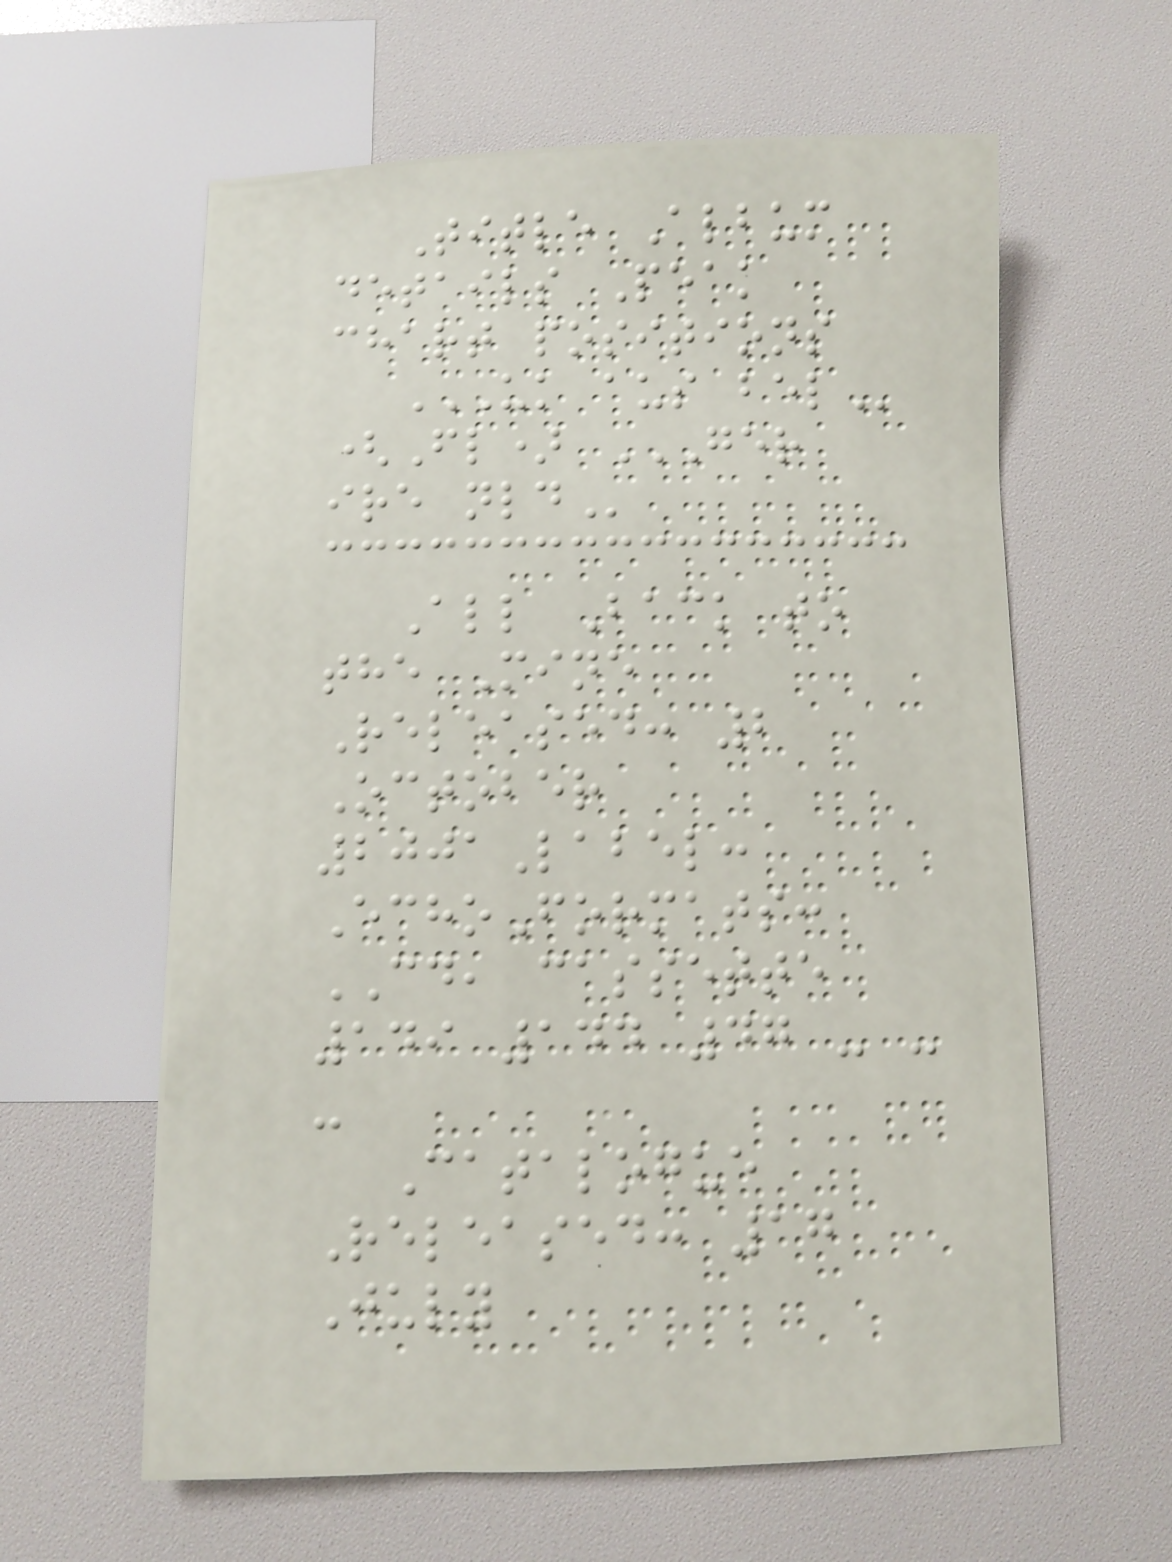Title Album
details Peak
chart positions
UK AUS BEL
(Fl) GER
IRE NLD
All Back to
the Mine
Released: 2
October
2001Label:
EchoFormats:
CD, cassette
149 144 47 - -
-
Catalogue
Released: 17
July
